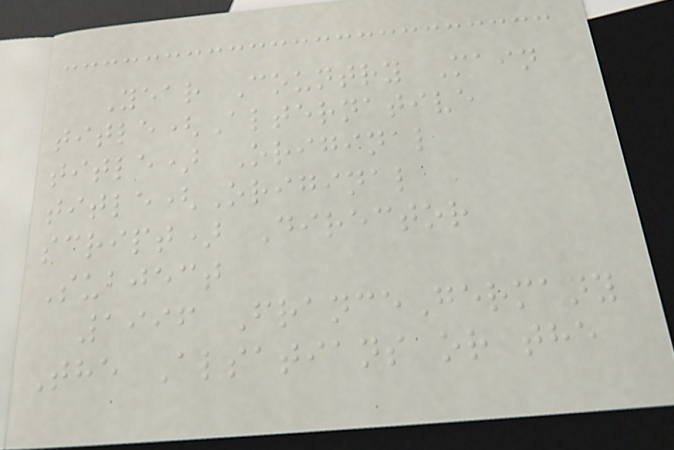Year Country Main
title(Alternative
title) Original
title(Original
script) Director
Subject
1996 FranceGermany
The Alsatians or the
